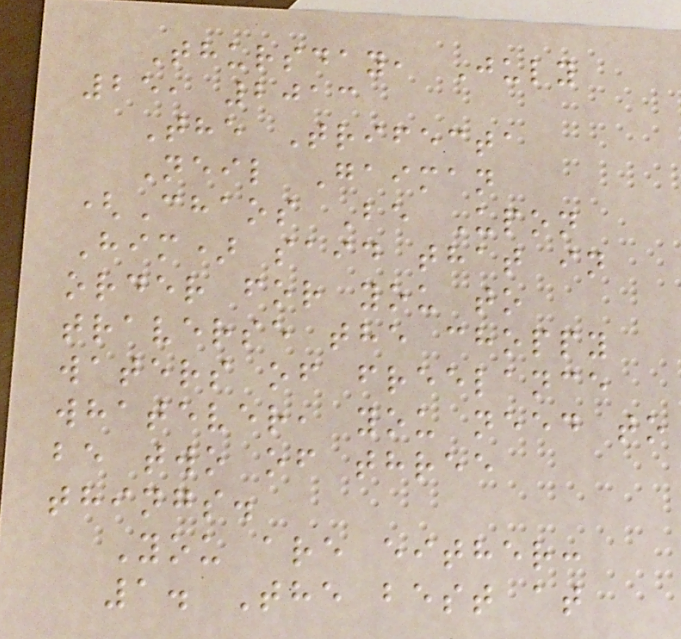Thursday, July
25, 2013
The Trifecta
Neil Gaiman
(Chaos Be Upon
Him) said that in
order for you to
traverse the choppy
waters of freelance
whatever, you need to
be two of three
things.
You are either:
1. The best at
